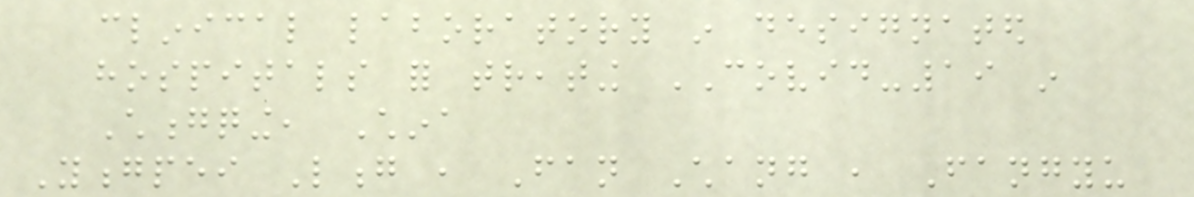clinical laboratory in designated
hospitals for treating COVID-19 in
Chongqing, China
Yongpei Long , Fan Chang , Fangyu
